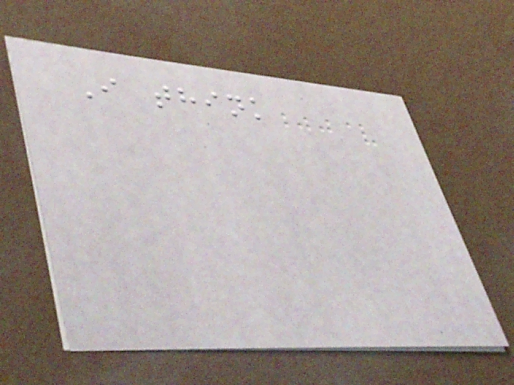I think
